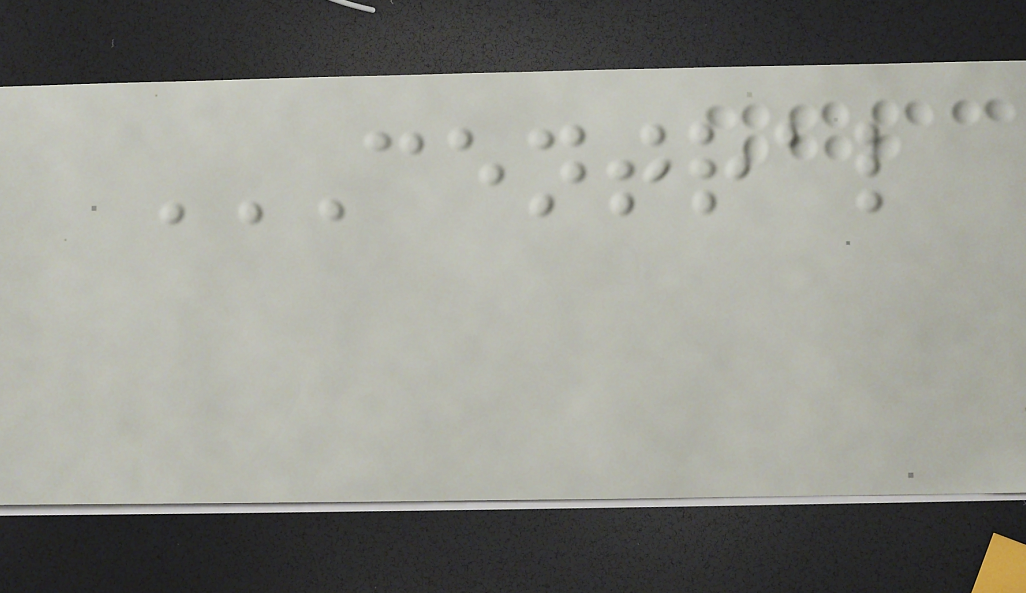CENTRAL
